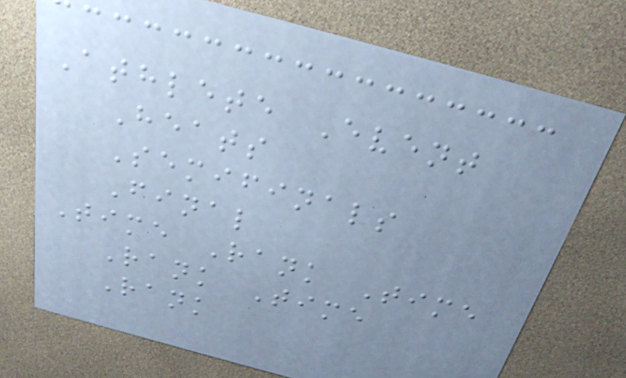Athlete Event
Heats
Semifinals
Final
Time Rank Time
Rank Time
Rank
